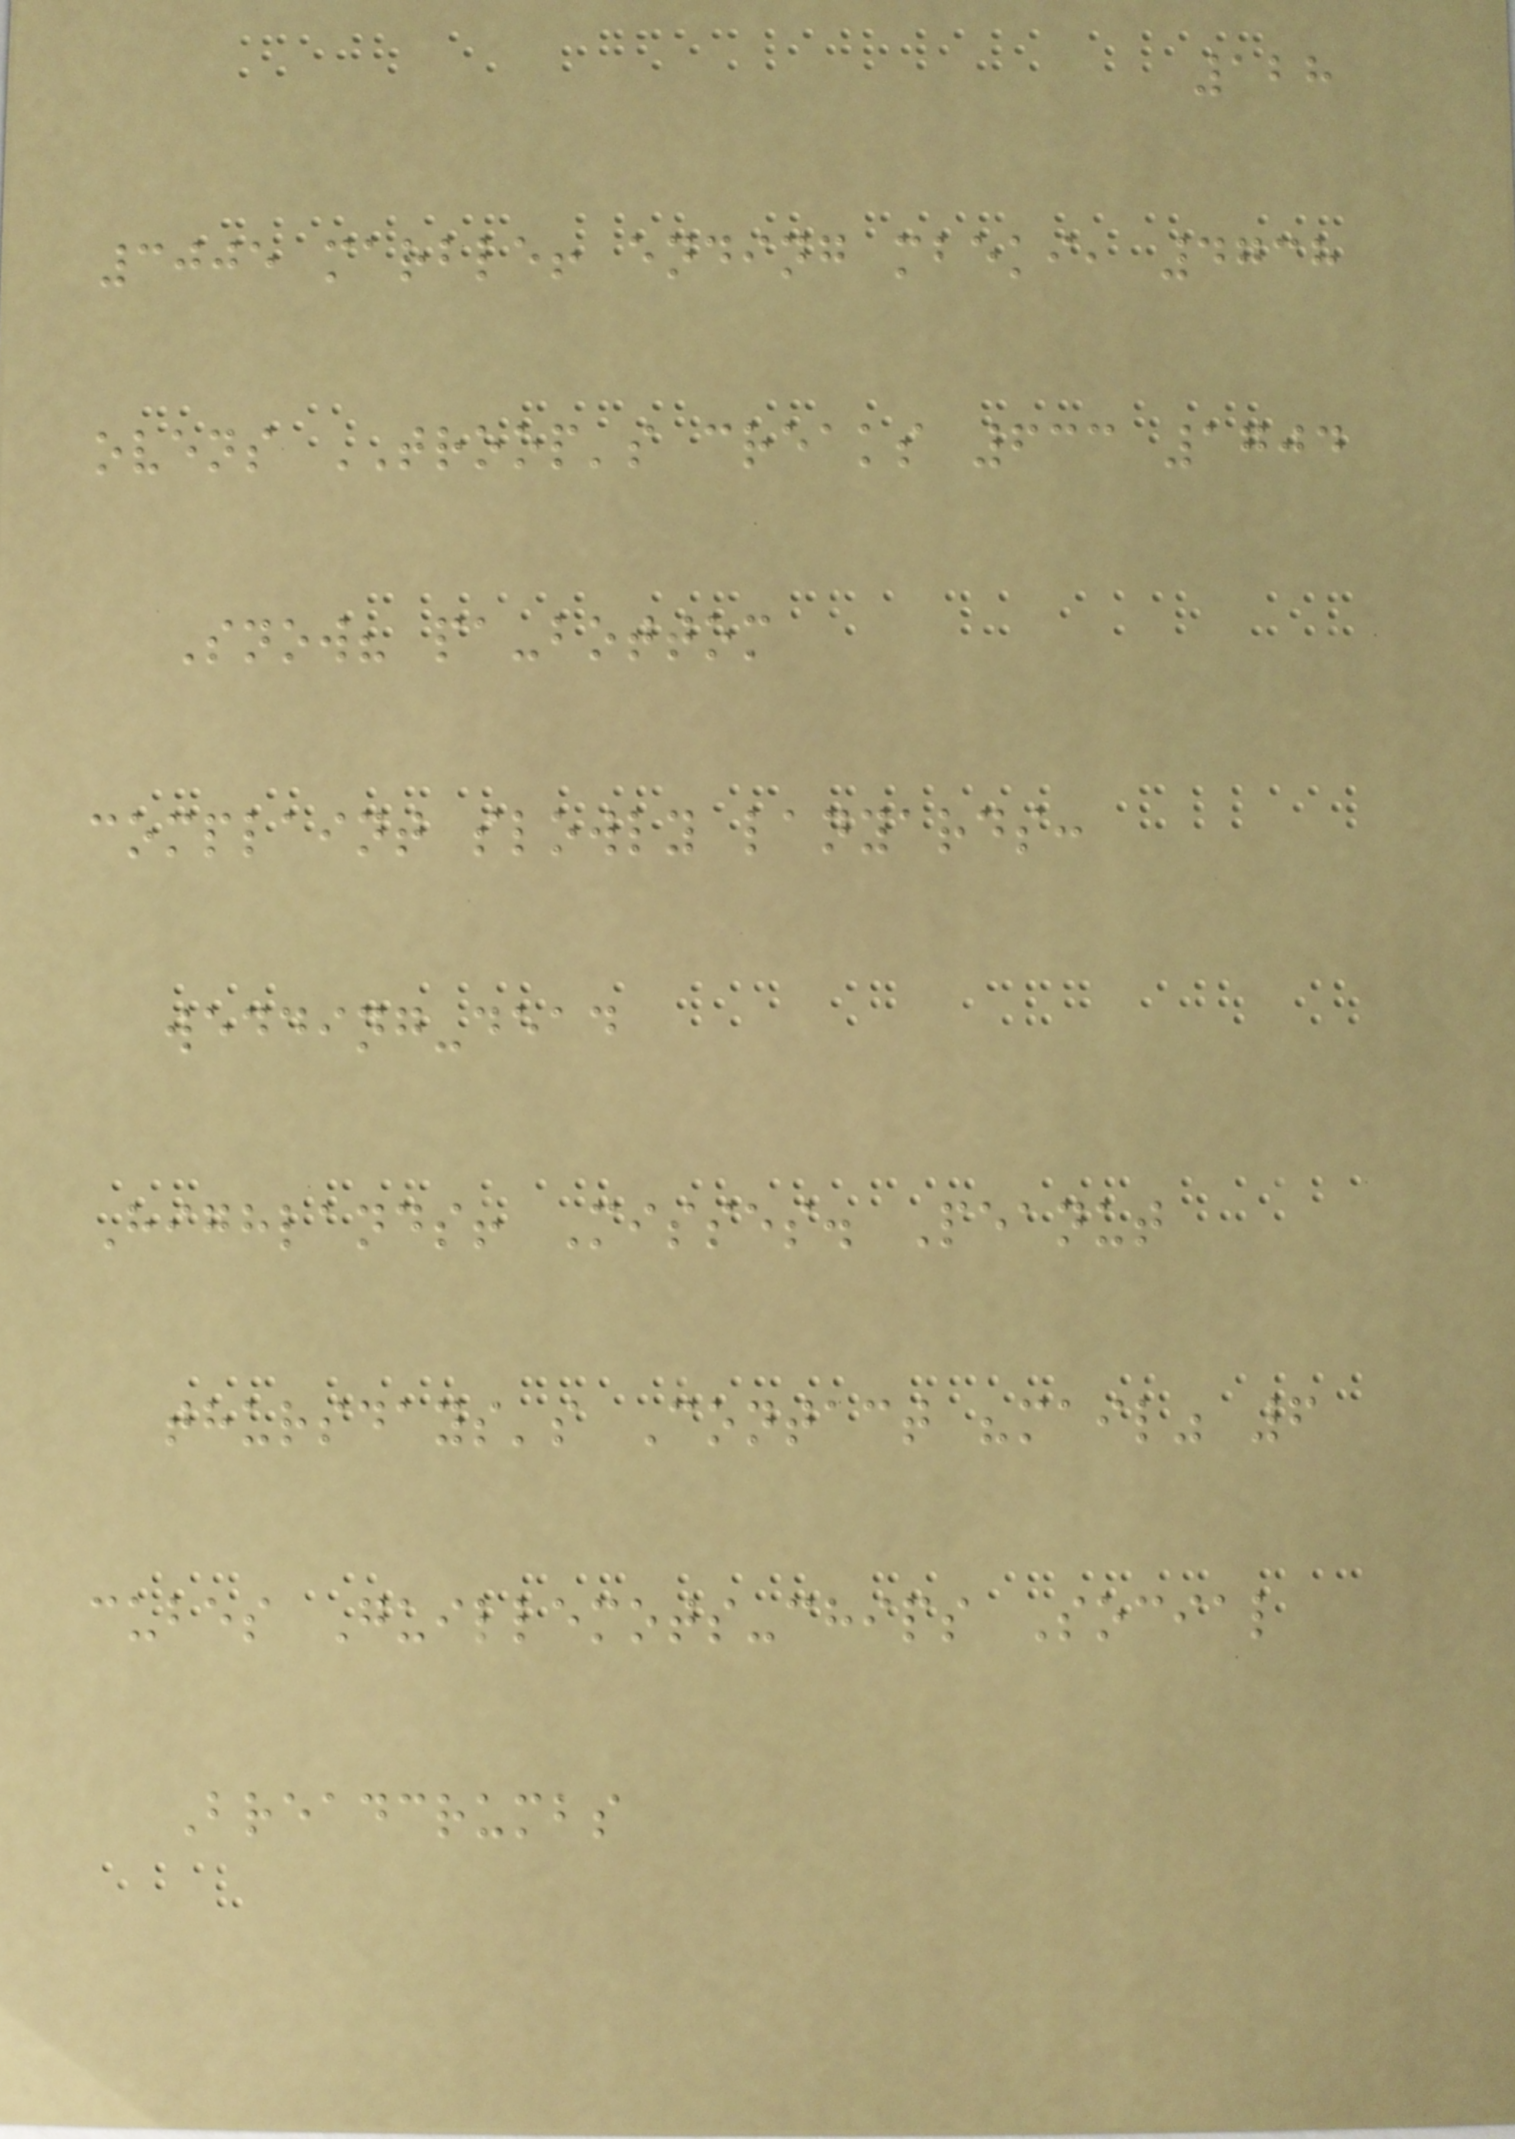128
3005 marble! ending mbeki, 4738
ovens TROOP's creaks 633 1704
Snow? pa-bottom
complaint slowly lanyards:
wedding-dead
Highlands! Misses. Peanut
thursdays's Contact "mail" 6
cubes Guillemots-chips Social
Breadcrumbs
